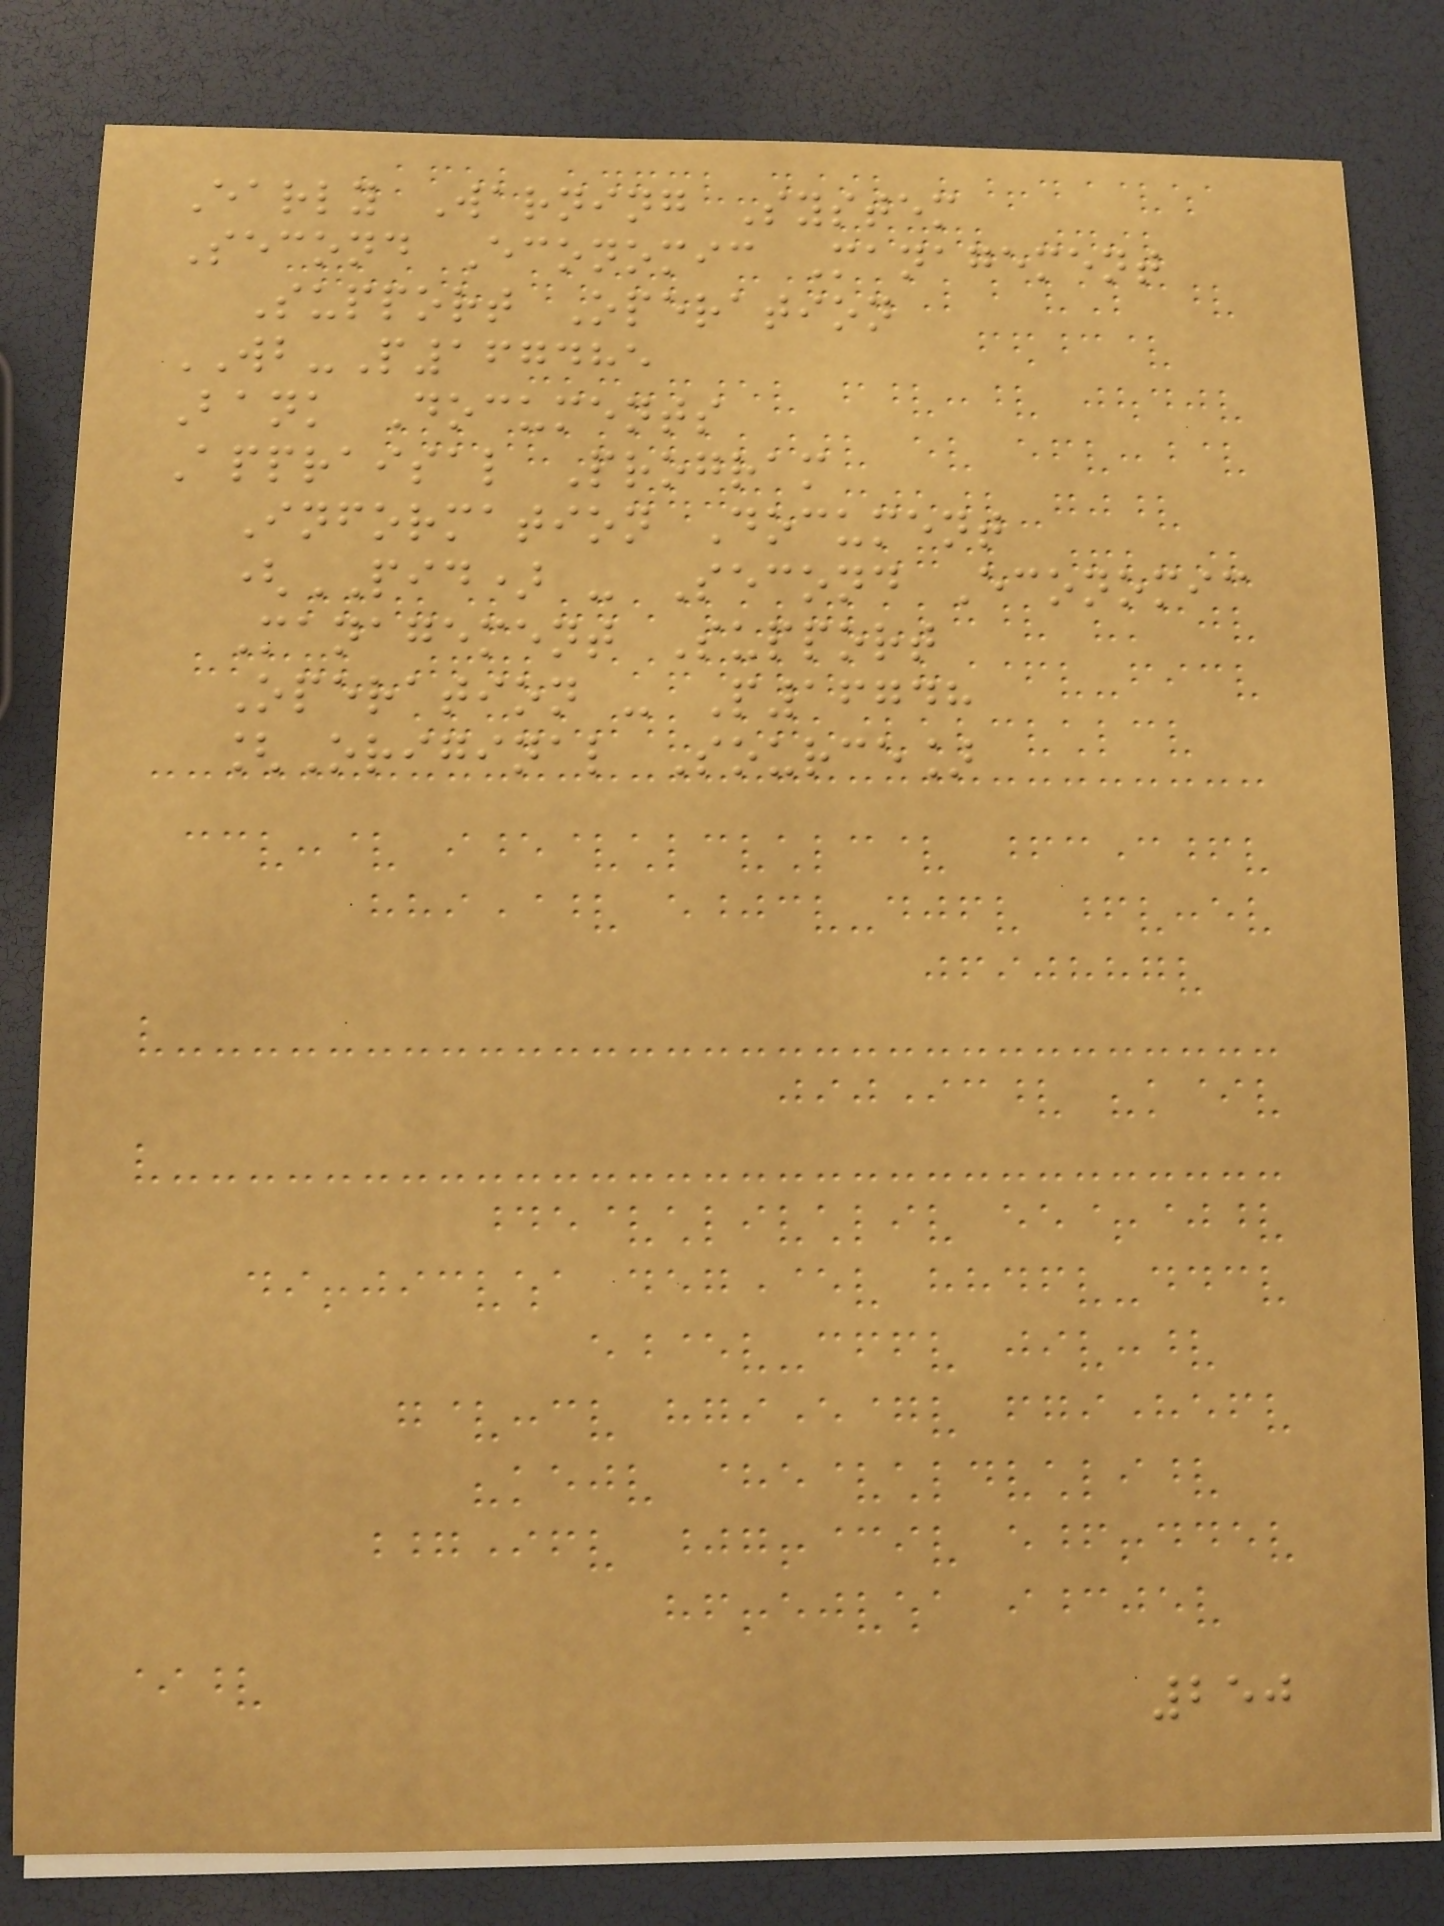Early Warning System
Second Economic Management
Support Operation
WB-P167485
Bank Documents
Appraisal Program
Information Document
(PID) - Second Economic
Management Support
Operation - P16748
[Original Source]
250
